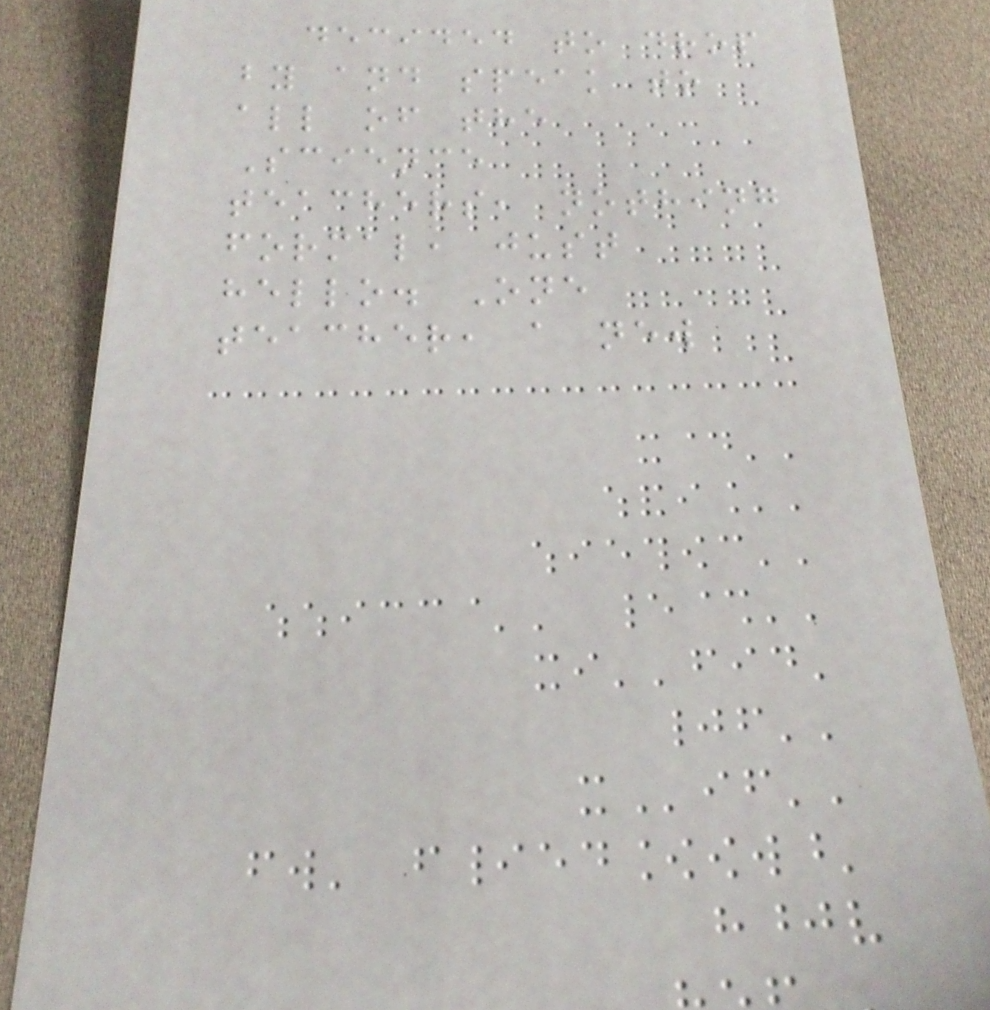decided to drop
by and speak to
all of the
Science
teachers, nothing
formal, just
hello. One
teacher, a new
